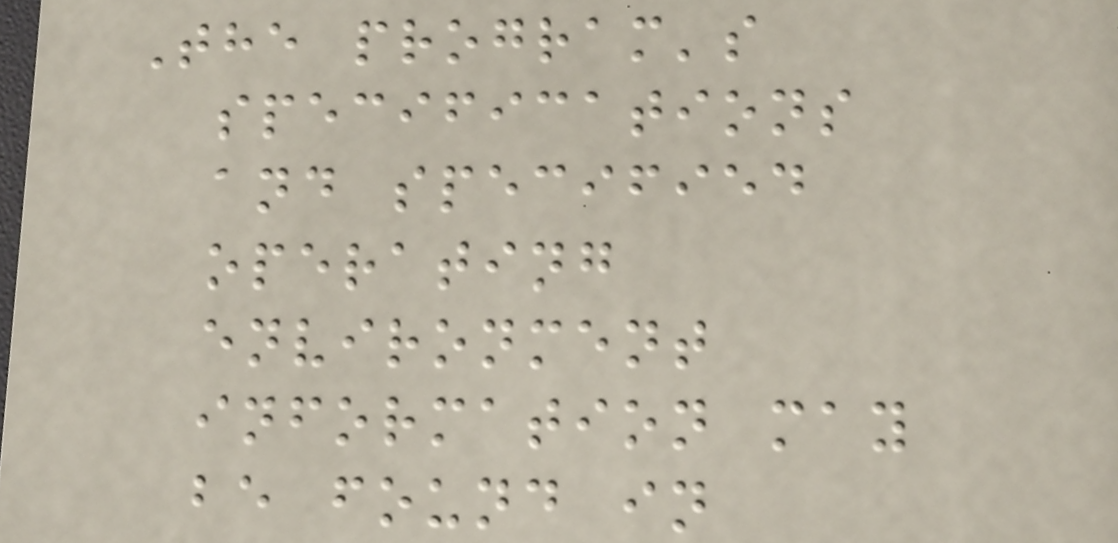The program's
specifications
and specified
operating
environment
information may
be found in
